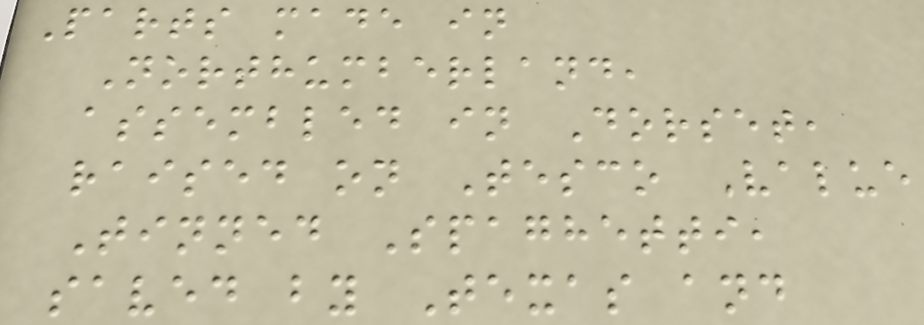Parts made in
Northumberland,
assembled in Dorset,
raised on Tesco Value
Tinned Spaghetti,
saved by Texas and
